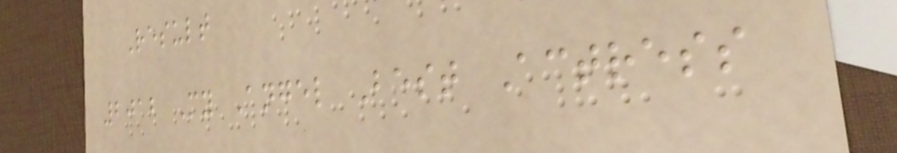Result
2012 My Angel Best Actress
